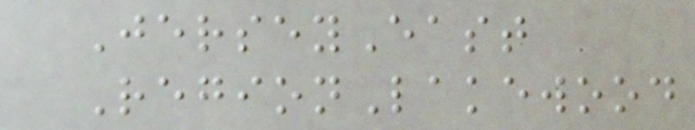JerseyEast
RegionLakewood
